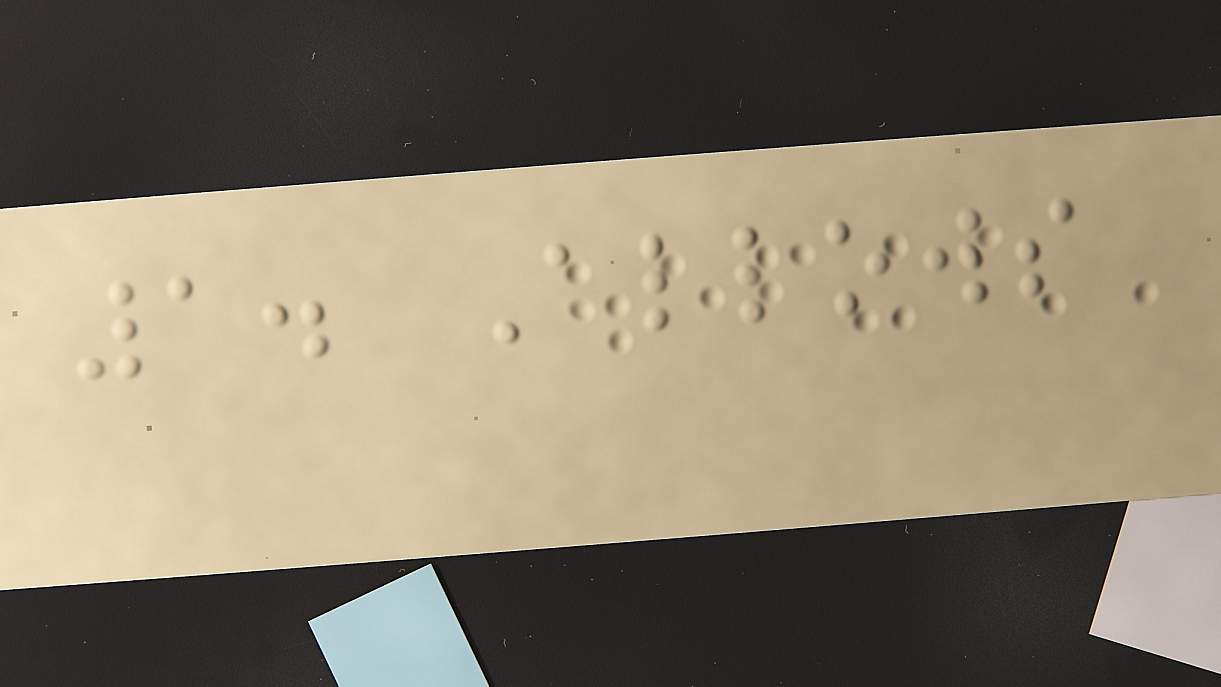1. Allows
